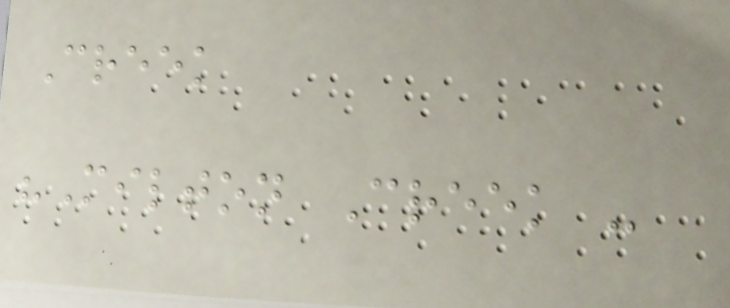Creek
"Milton Creek -
